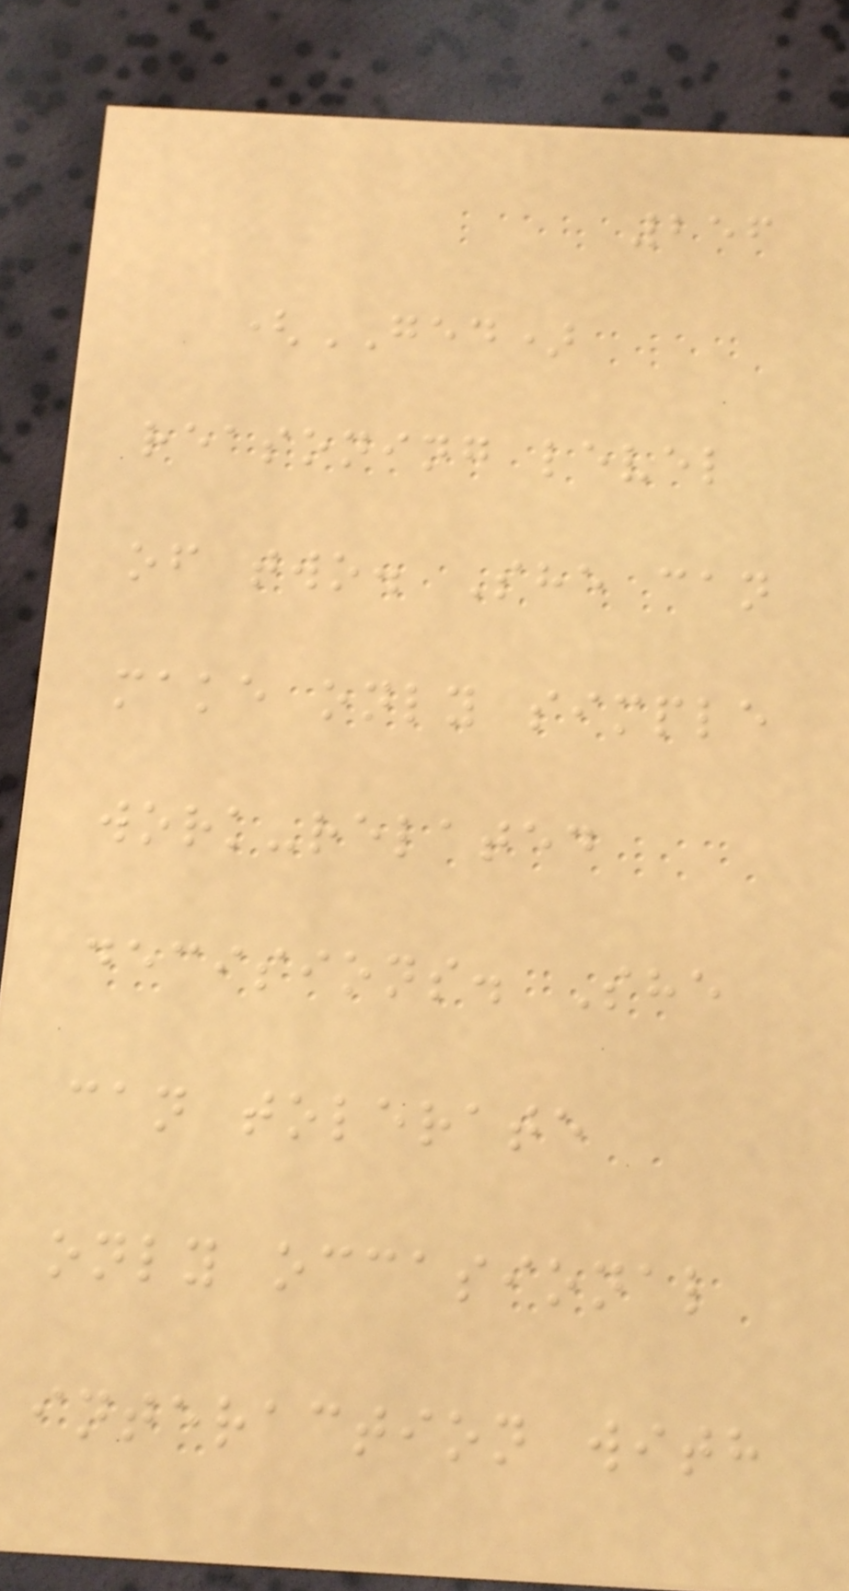256
(GED)
reasoning level
of two. She can
make only simple
work-related
decisions. She
can tolerate
only occasional
interaction with
